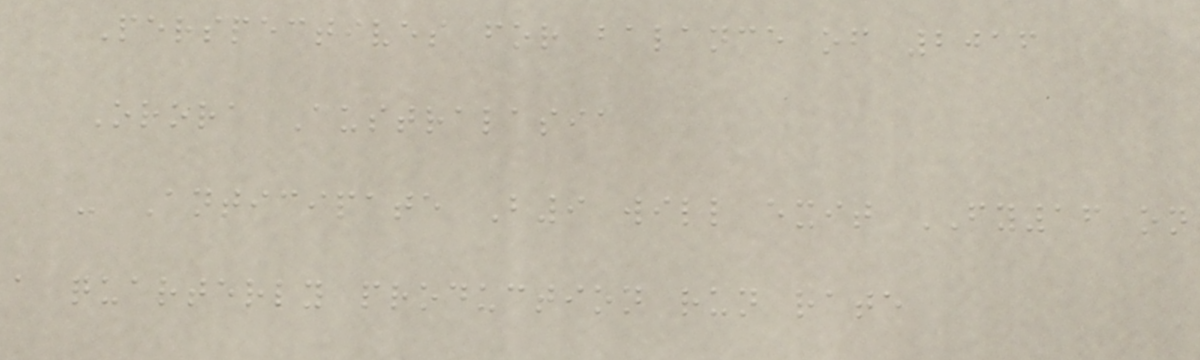Perspectives for balance of 2016
Orora Australasia
- Anticipate B9 will exit FY16 on
a quarterly production run rate
